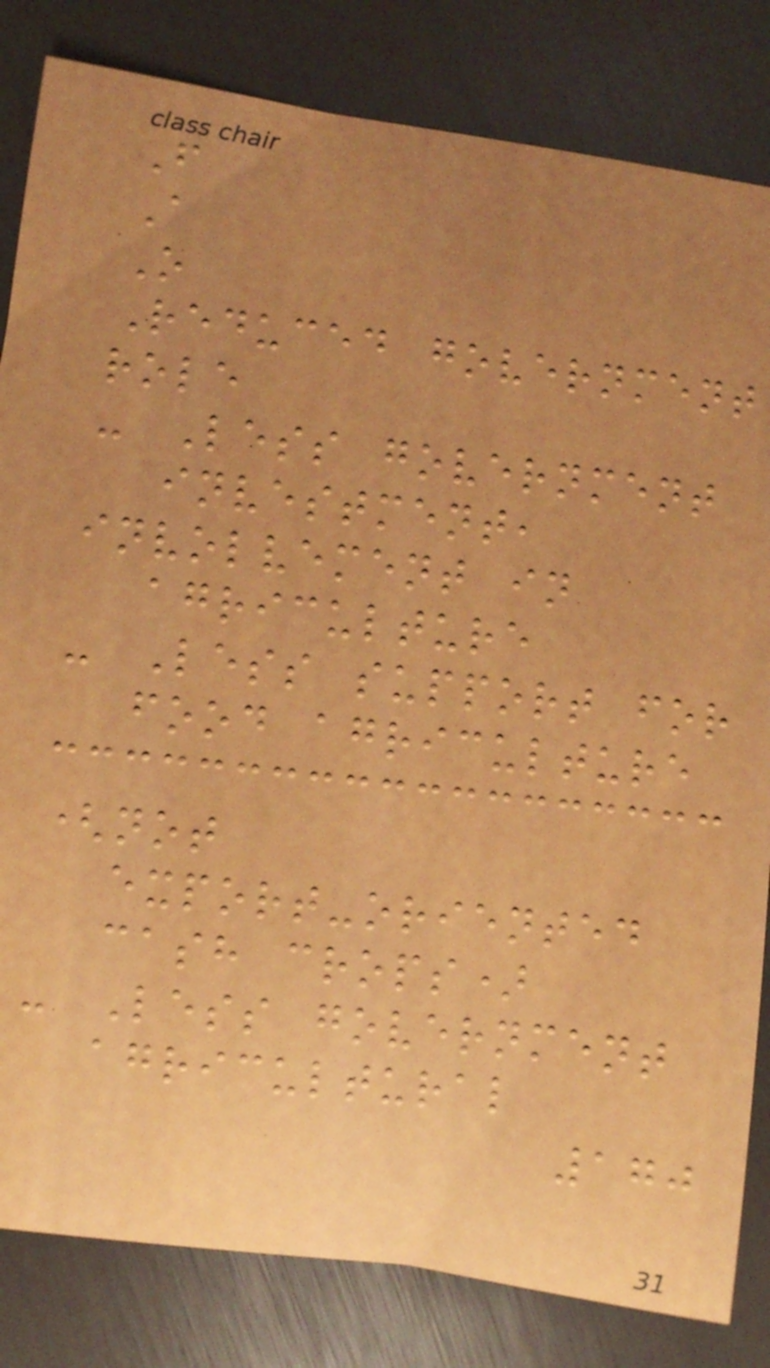F
A
O
Reduced government
role
- Less government
investment,
involvement in
agriculture
- Less support for
food agriculture
(not
export-oriented
cash crops)
- Less government
agricultural
170
